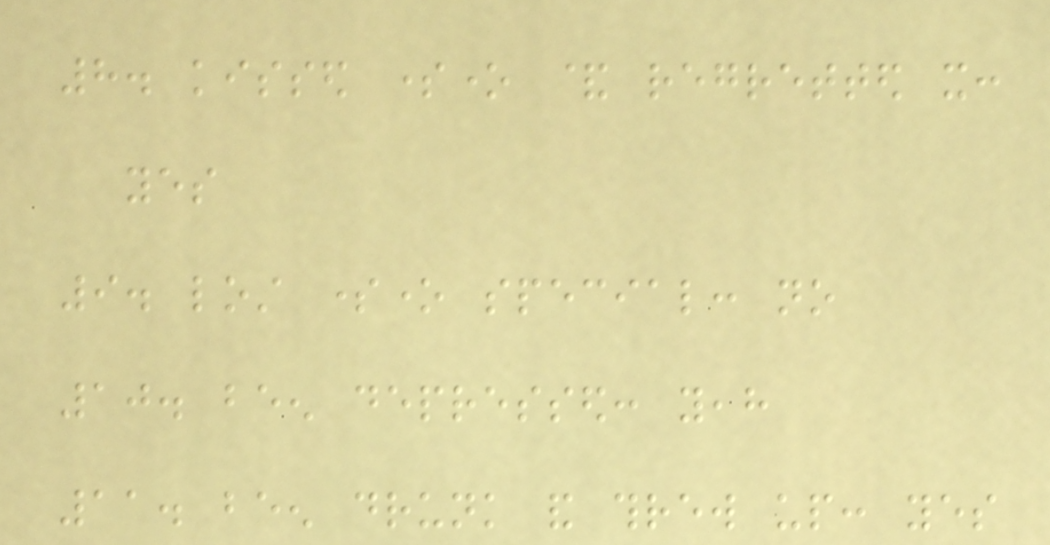8. kissed someone & regretted it:
yes
9. lost someone special: no
10. been depressed: yeah
11. been drunk and threw up: yes
